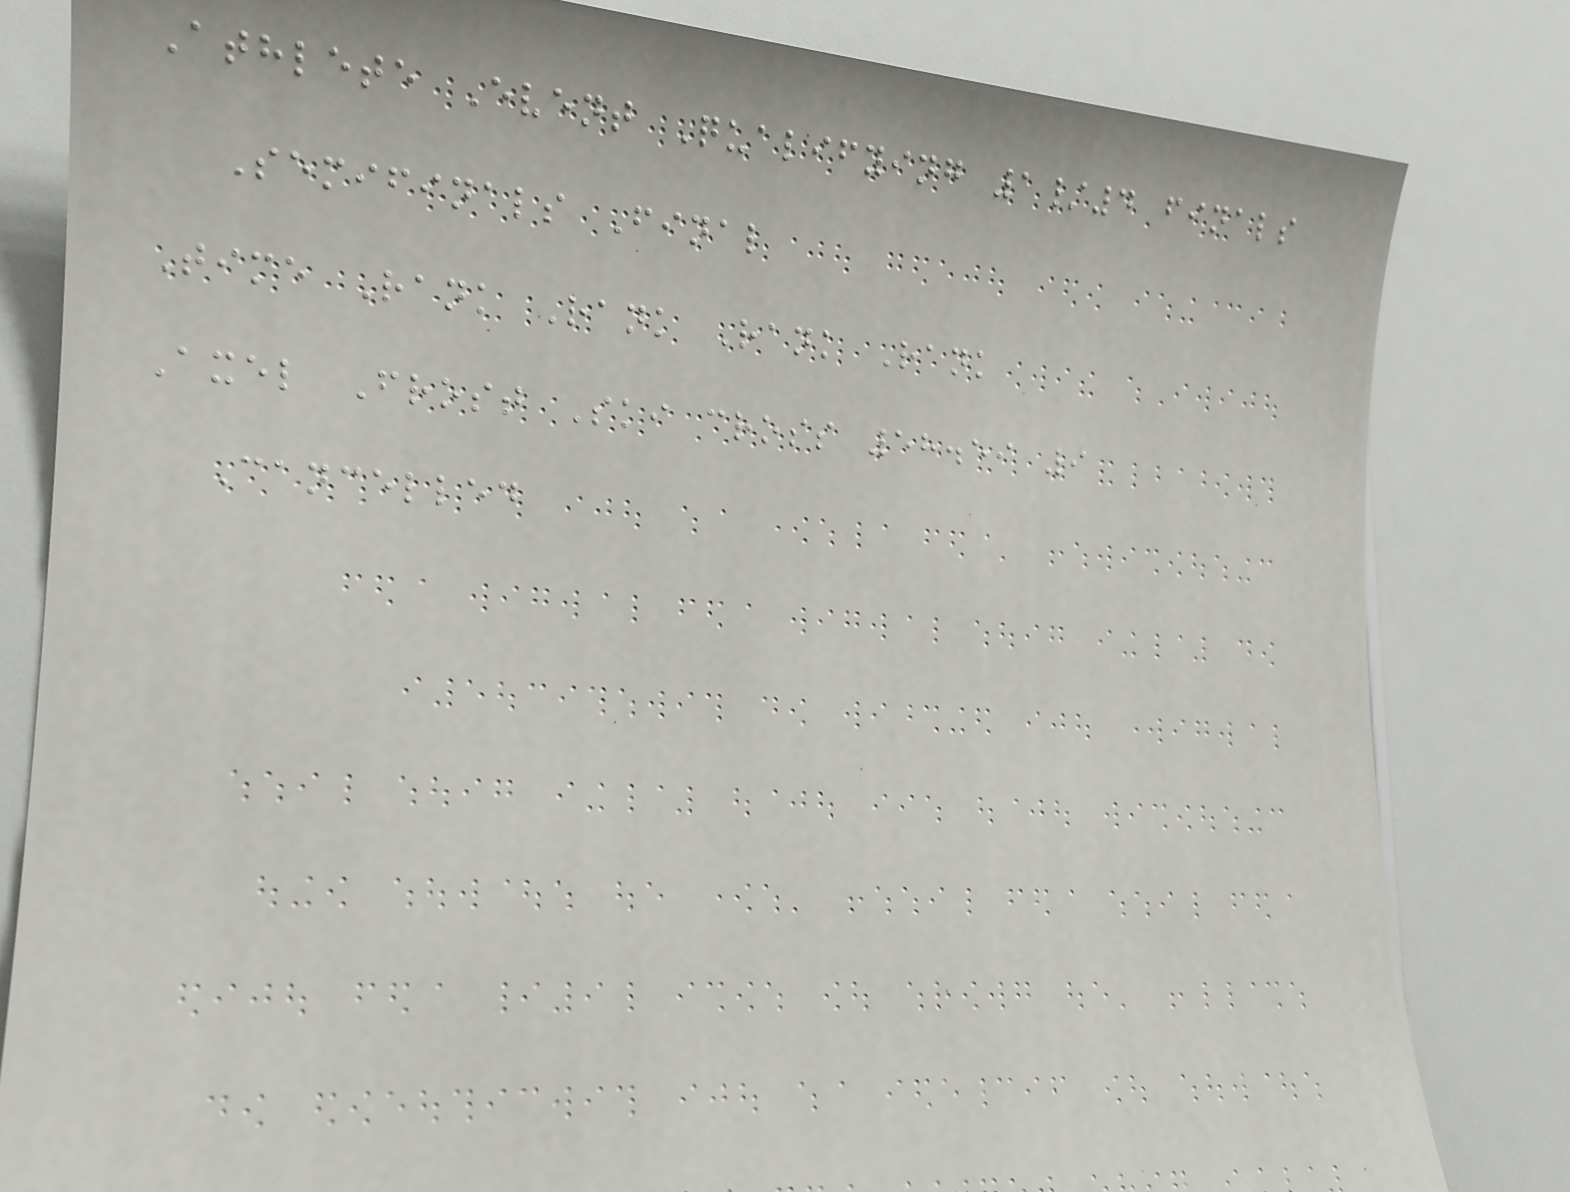Athlete Event Qualifying 1/4 finals
Semifinals Final
Time Rank Rank Rank Rank
Axel Frost Ski cross 58.59 9
Cancelled
